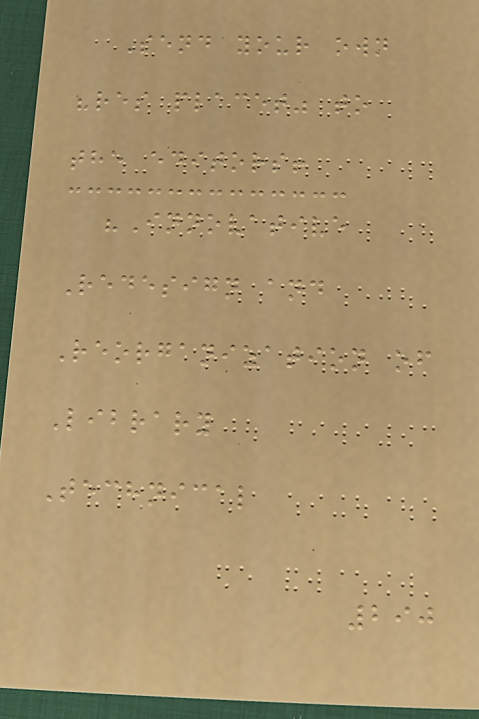Send your own
"res placet" to
the editors!
"Innovative
Redesign and
Reorganization of
Library
Technical
290
